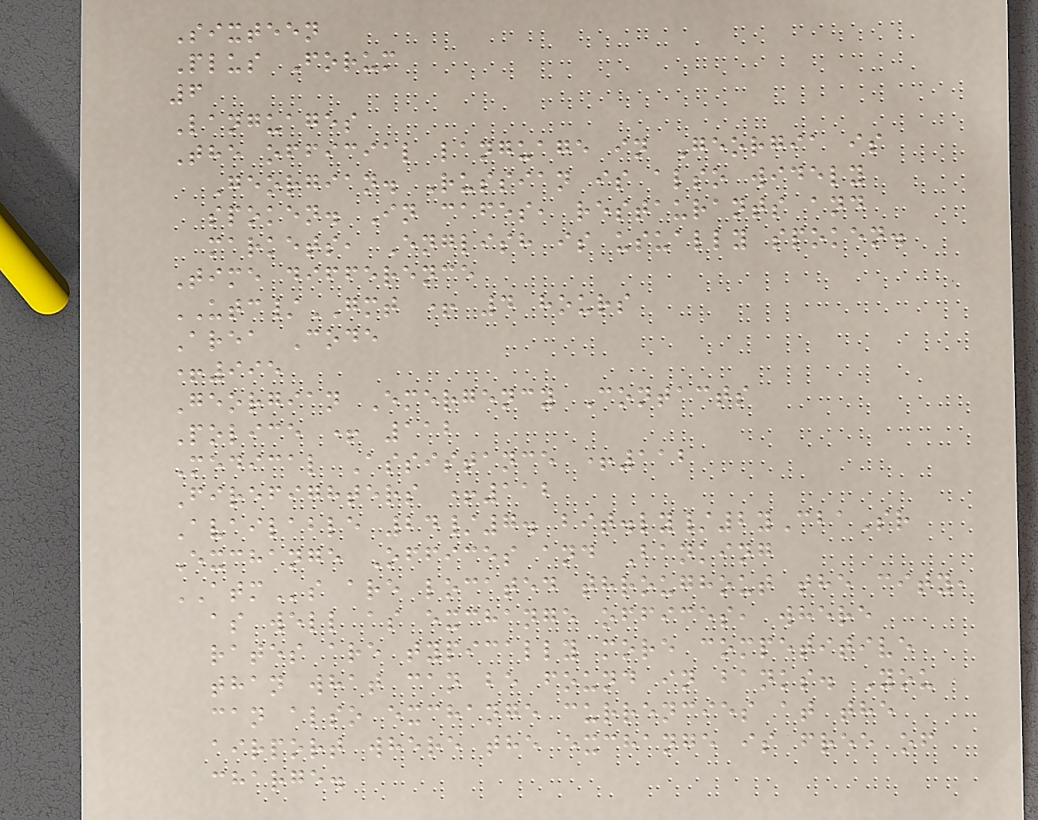Sixteen
Plus Forum
6
Languages
The official language in Georgia is
Georgian. Russian is also widely
spoken. In cafes, restaurants and
markets, English is usually spoken.
Time difference
UTC/GMT + 4 hours
Area Code
+995
Georgian Emergency Contacts
Police + 112
Medical Assistance +112
Firefighters +112
Available 24/7. bit.ly/2yCbaSr
Exchange Offices and Banking
ATMs are located throughout the city,
as well as exchange offices, where
rates are typically more competitive
than what can be found in banks. You
can also exchange currencies at the
airport where the exchange is free of
charge.
